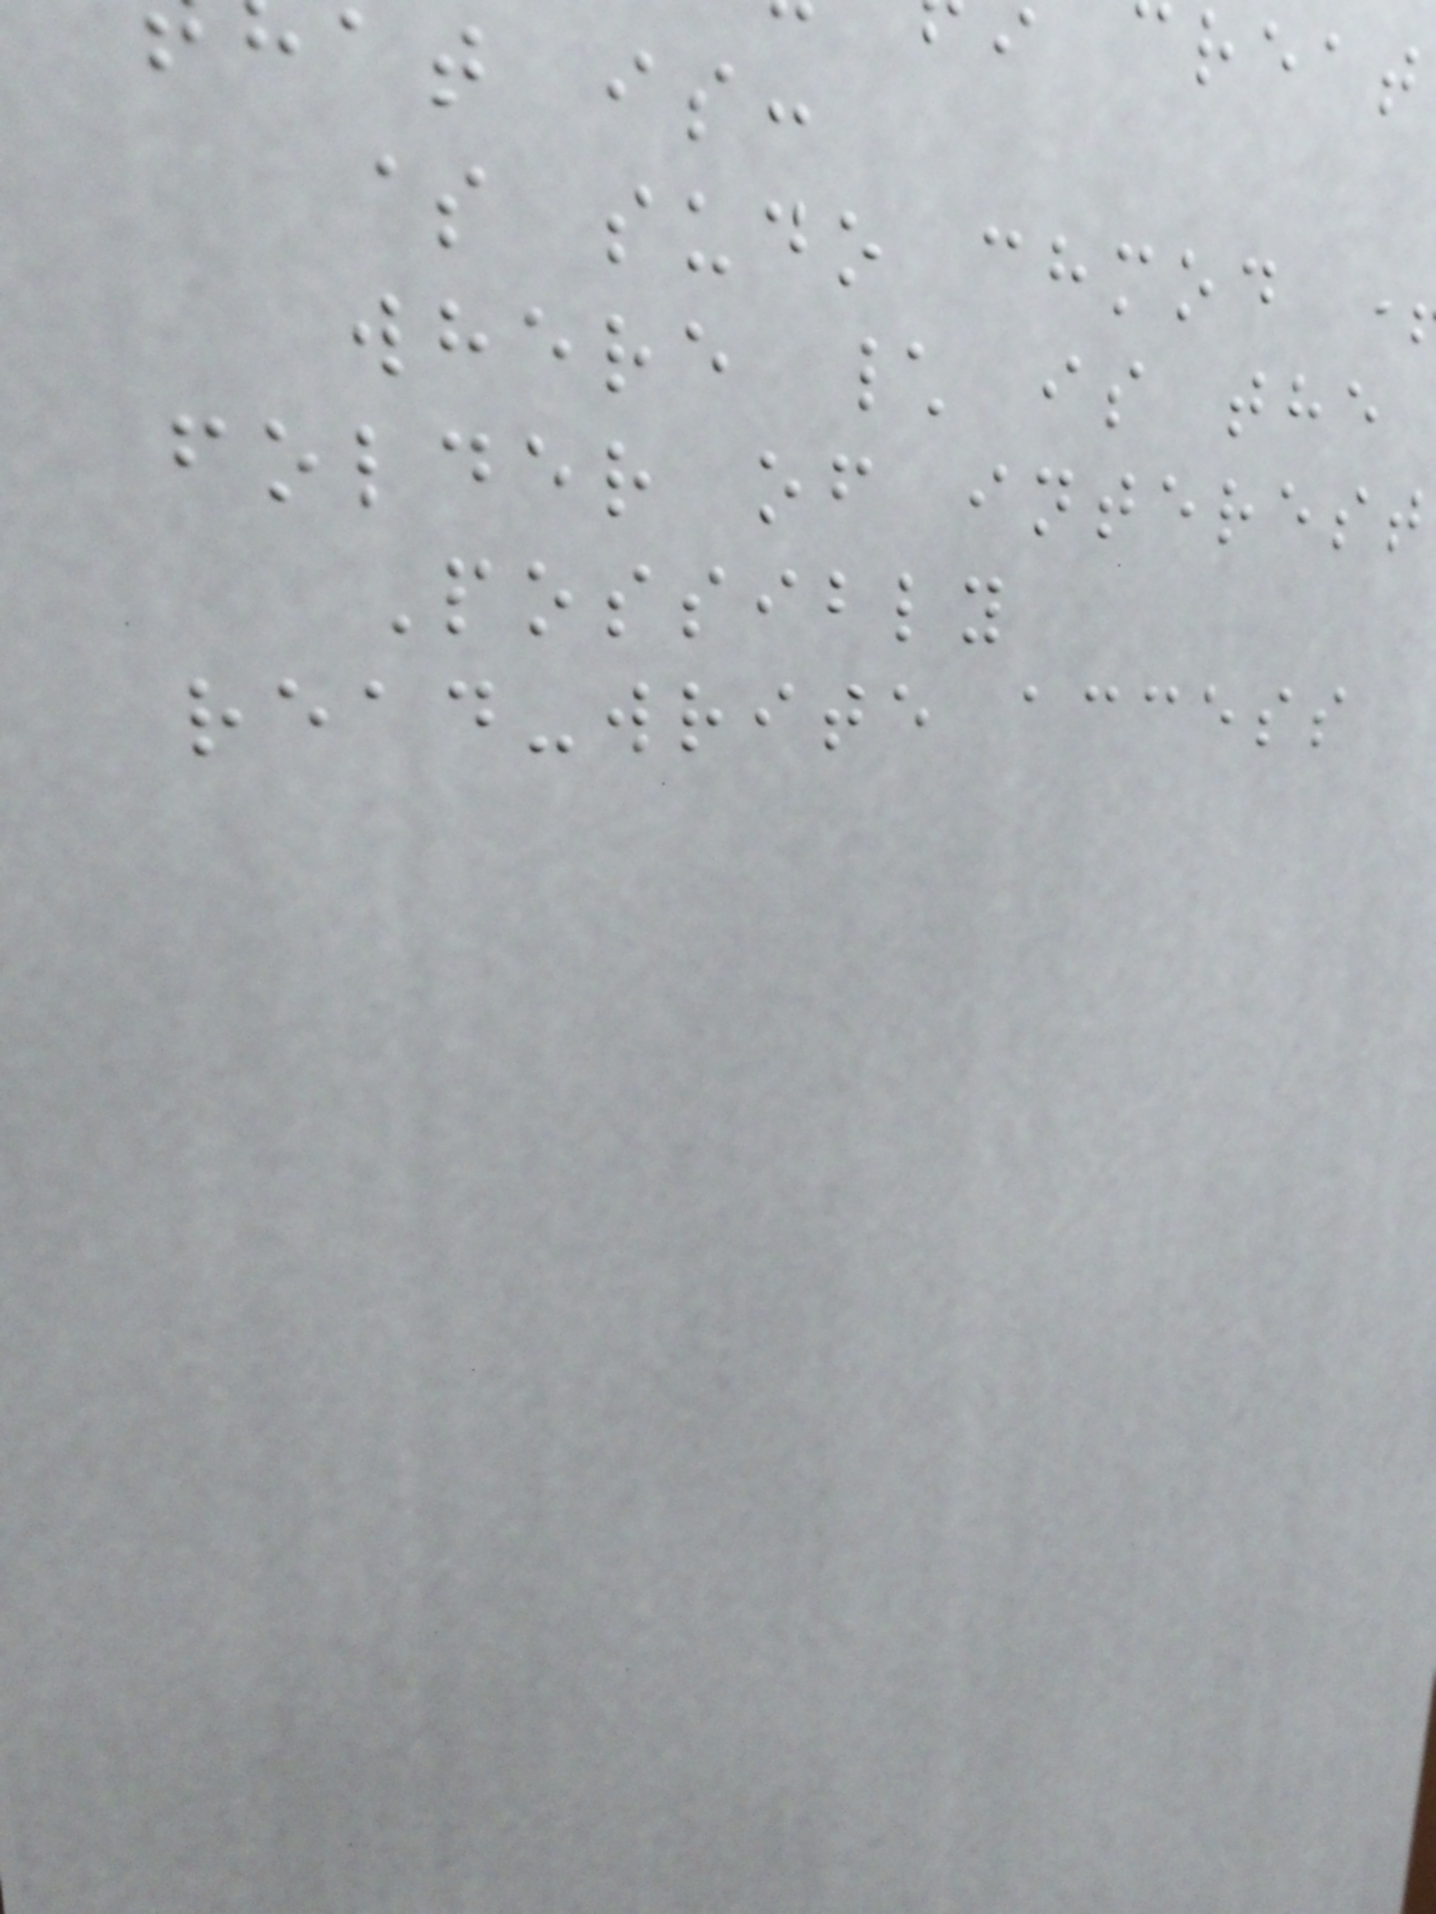at is:
$ sudo chmod
where \ is the
folder of interest
Possibly
read-write access
